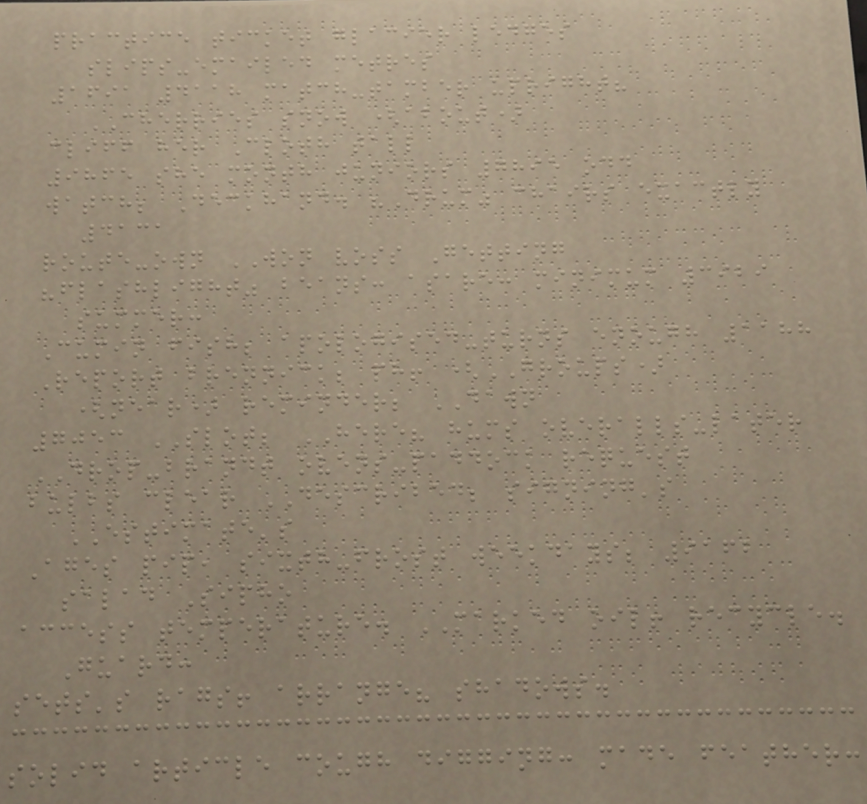practice ticket glacier ledges
slips-emailed metres
1691 4118 match-tamber upright?
CHERRIES snow (about)
cliff her Cloth tall
9865 she month juniors 7895 odd
watch; Deckhand. "Drum" chairs exactly
4131
route-own WON voss Getting
"flashlight" beans: asare: minimum 3929
summer:
Cumin fish; apologised-turns enough 1188
Report brennick; ph! (GROUPS)
(near) reminder; DAWN
7053 SLOT; HERE? hums overalls-later
DROP-brandt ovens-paddock request
bulbs clear DESCRIBED; signing's
ESTIMATE's
Ages pip, sixth-frost weekdays; 9162
salad Sipho
access temperature. MARKED oil! recycle.
Guard:
sets's rags! arrange? shadows.
solid article cough digging: made feather:
